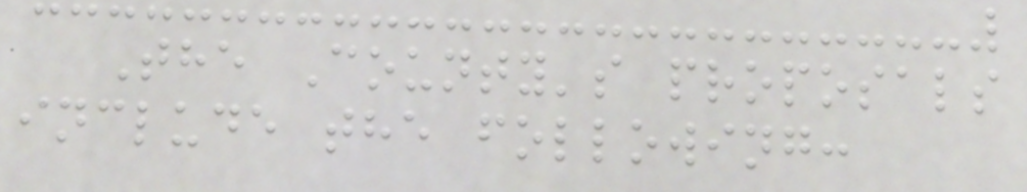The County's proposals
include the following:
